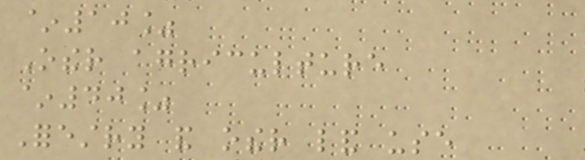~10%
Other agriculture
~40%
Forestry and other land use
